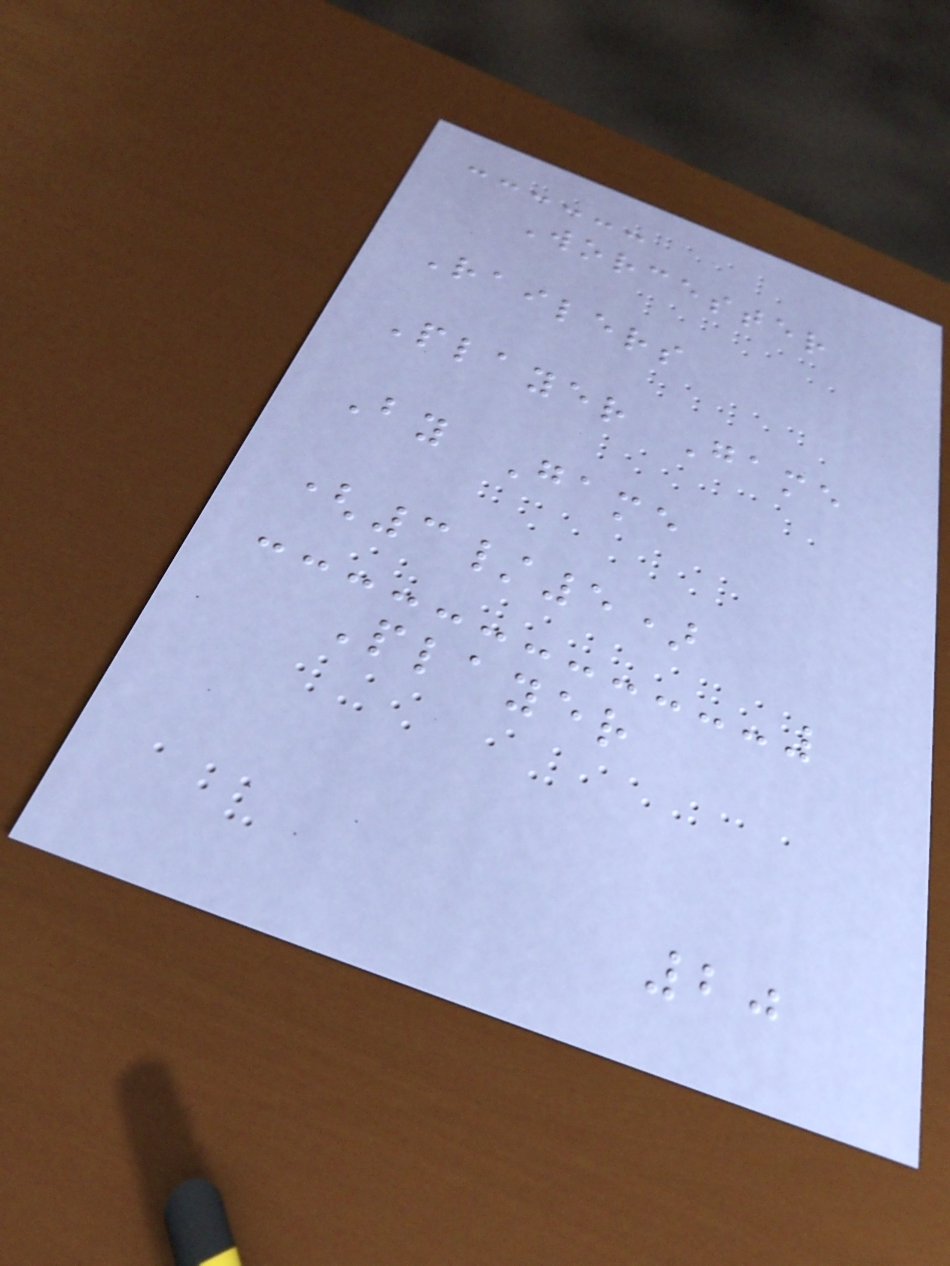Worcester
Railers
Player Game
By Game
(3/5)
Player
20
